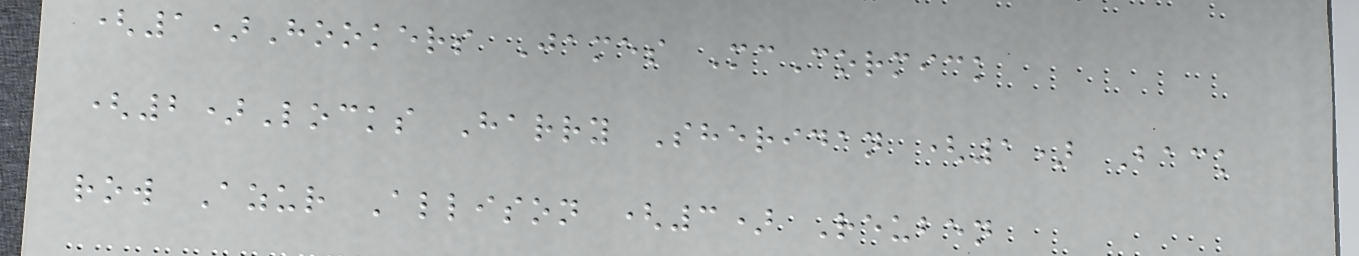(1)Hookers James McCormick
(2)Locks Harry Sheridan (1) Back
row Azur Allison (3) Reuben
